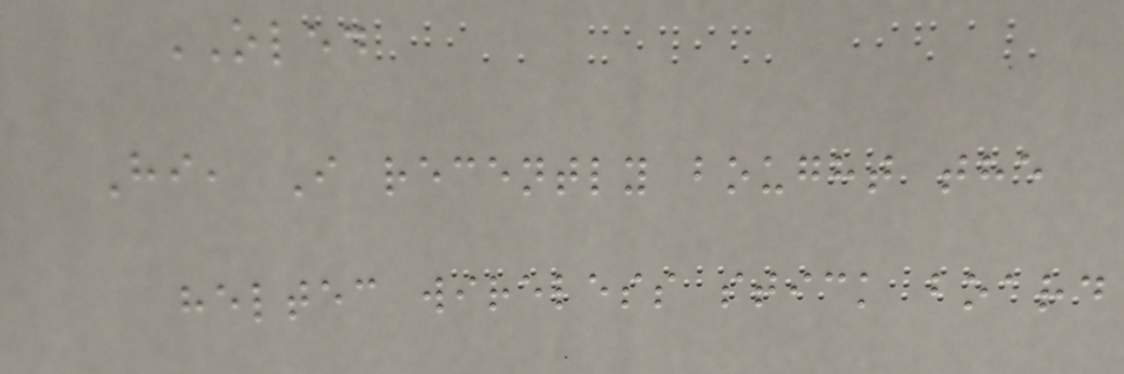OLED
Hi, I recently bought the
heltec wireless stick board
